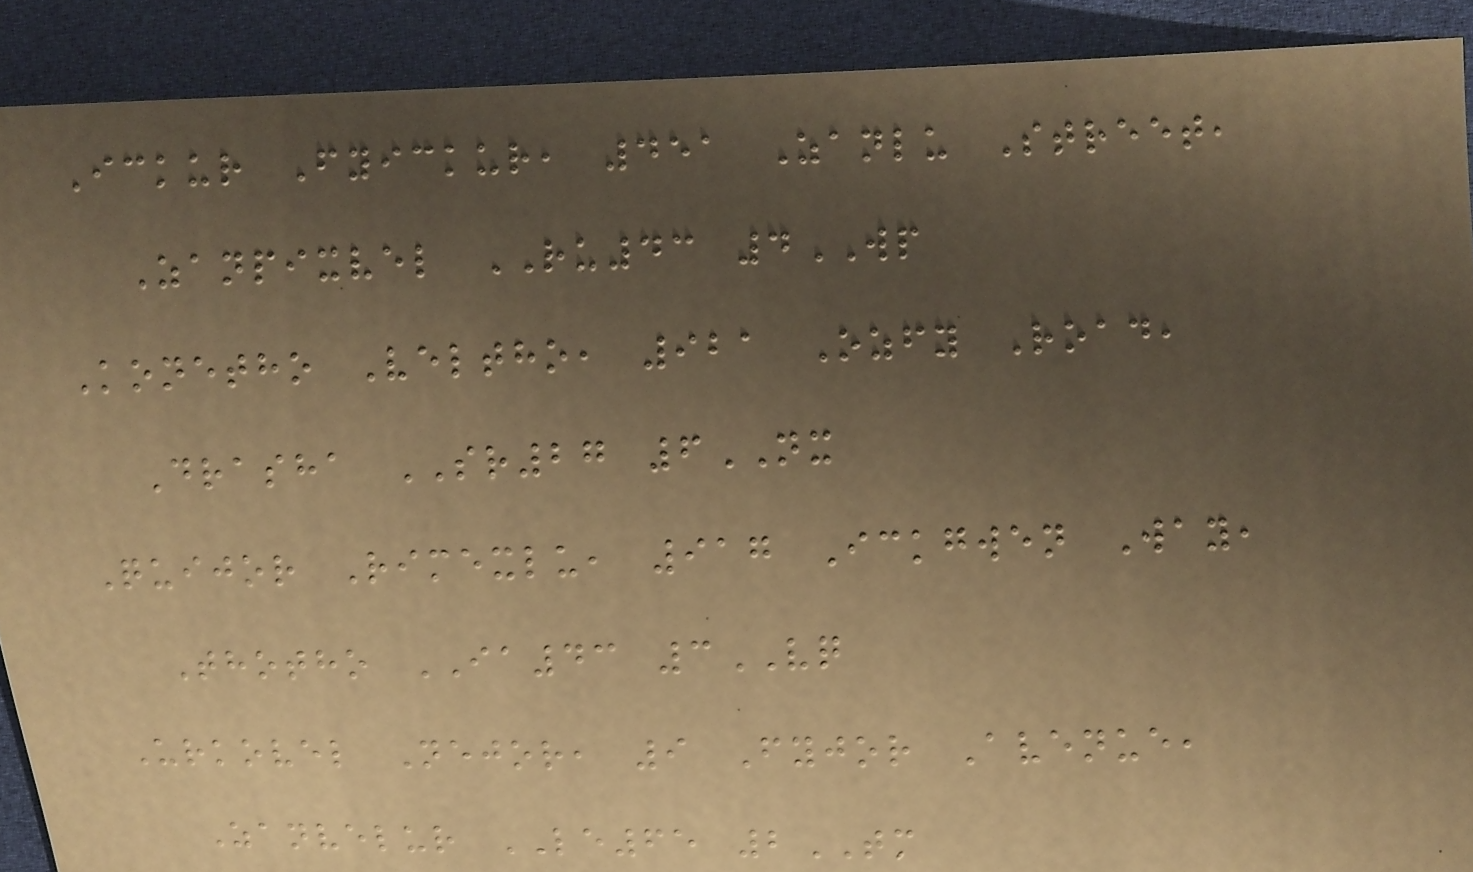Ickur Fyickur, 451 Zanlu Street,
Zanpixvel RU43 4WP
Konetho Veltho, 921 Ozfy Road,
Drasha SR27 6NX
Quijor Rimexlu, 917 Ickgwen Way,
Thotho IA43 3VQ
Urkovel Nejor, 9 Fyjor Avenue,
Zanvelur LE65 2TM
